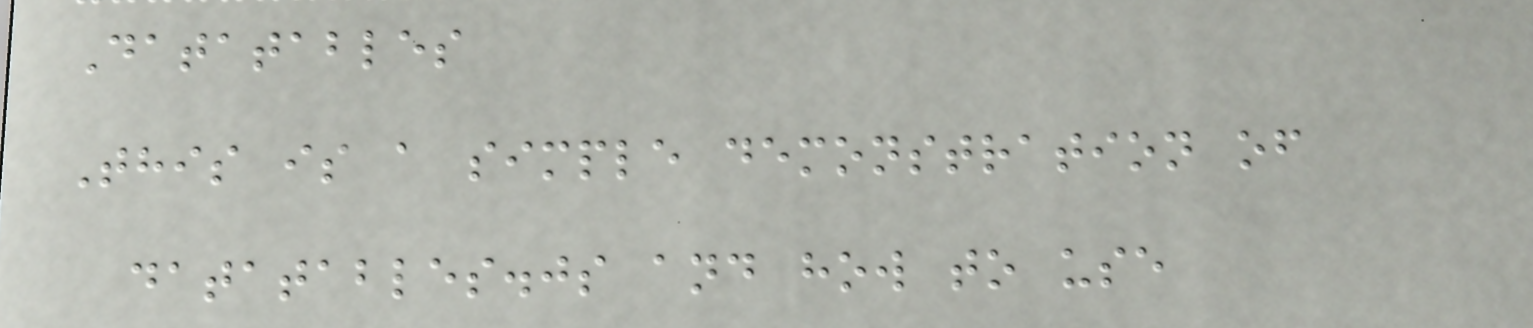Datatables
This is a simple demonstration of
datatables.js and how to use
